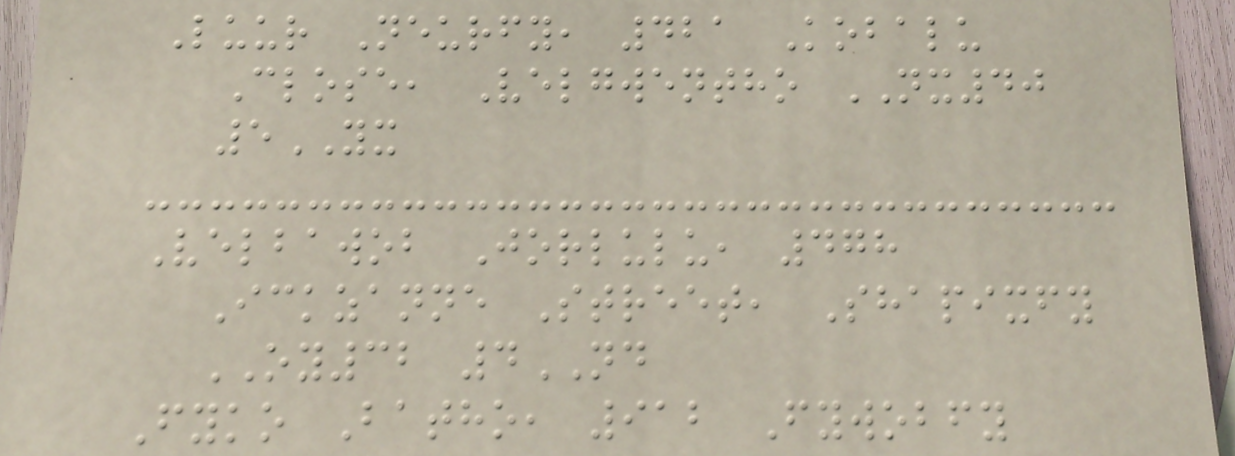Luur Neurfy, 421 Kobalu
Close, Velgwentho NX40
5YX
Velbawob Jorlulu, 478
Ickzanne Street, Shapixfy
OY32 4ND
Fyko Batho, 912 Fywobfy
